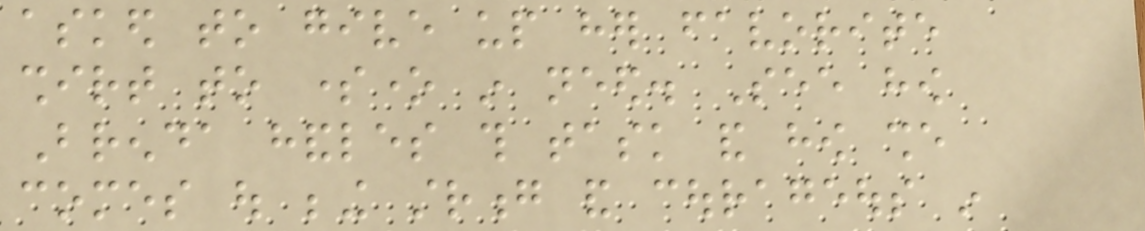asked to give up her favorite
shirt to someone in need. See how
Brenda handles this task and how she
comes out being strong and courageous in
